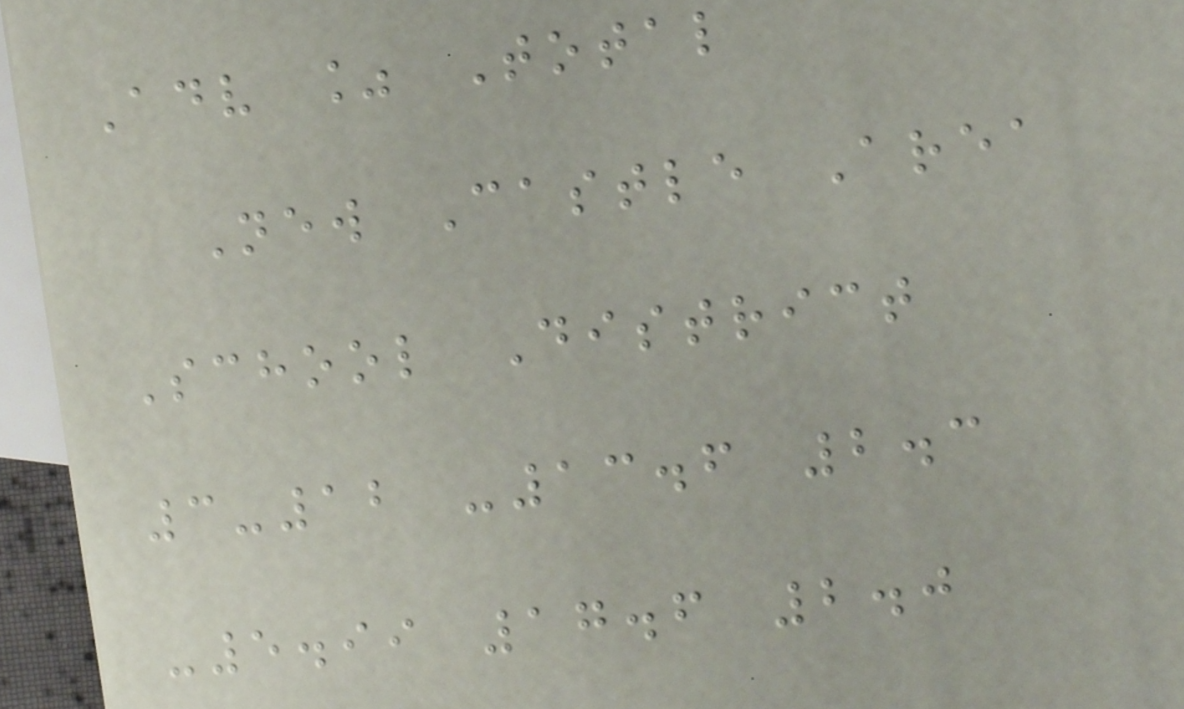Adv % Total
New Castle Area
School District
3-12 -13.6 2.3
-5.99 17.6 2.0
